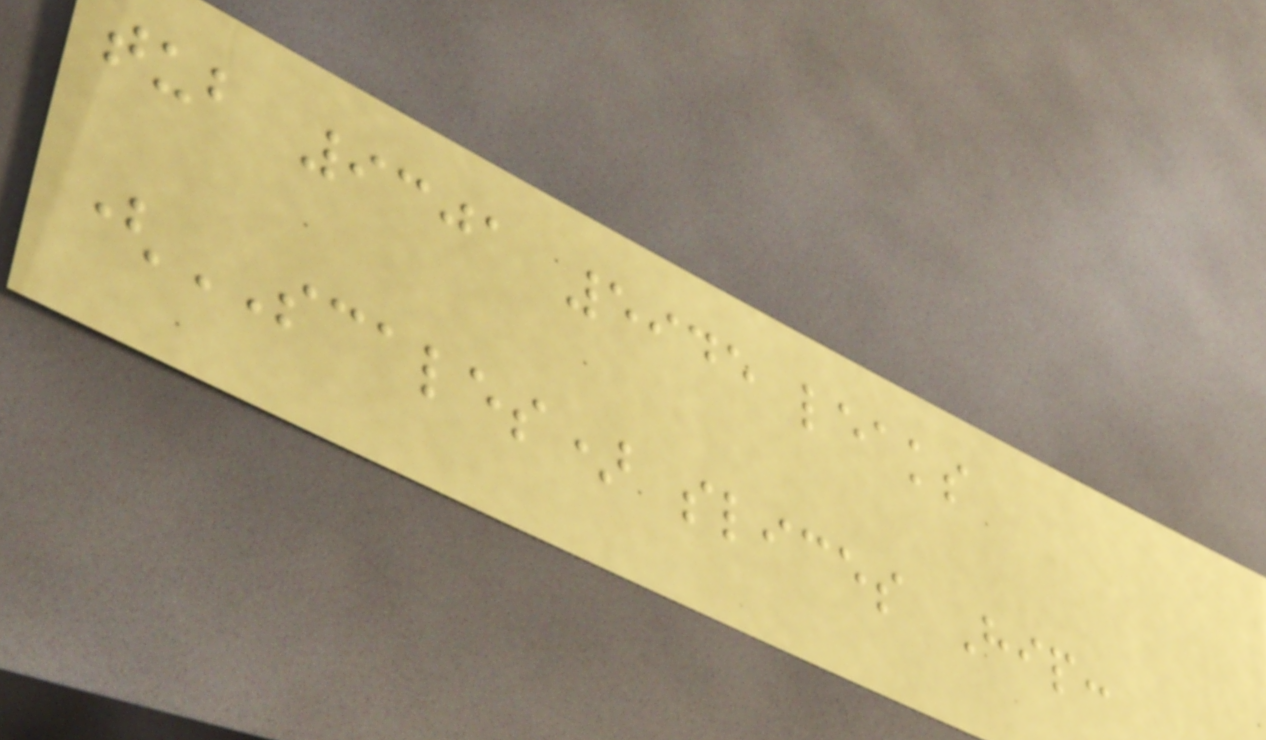tub 9301 5945 leaks
(SCALES) slices Hip:
